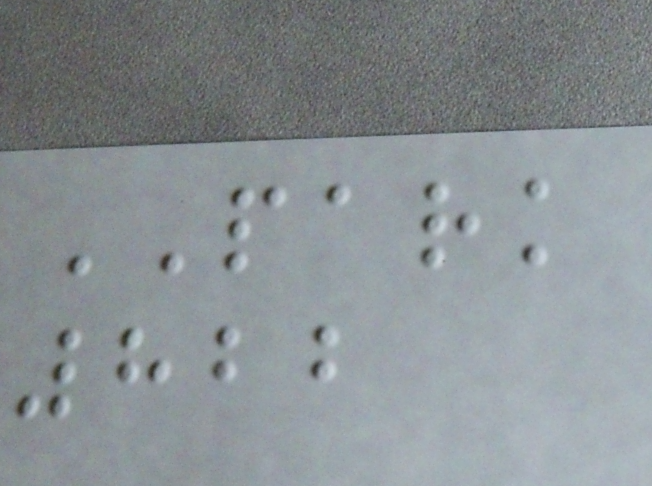PARK
822
